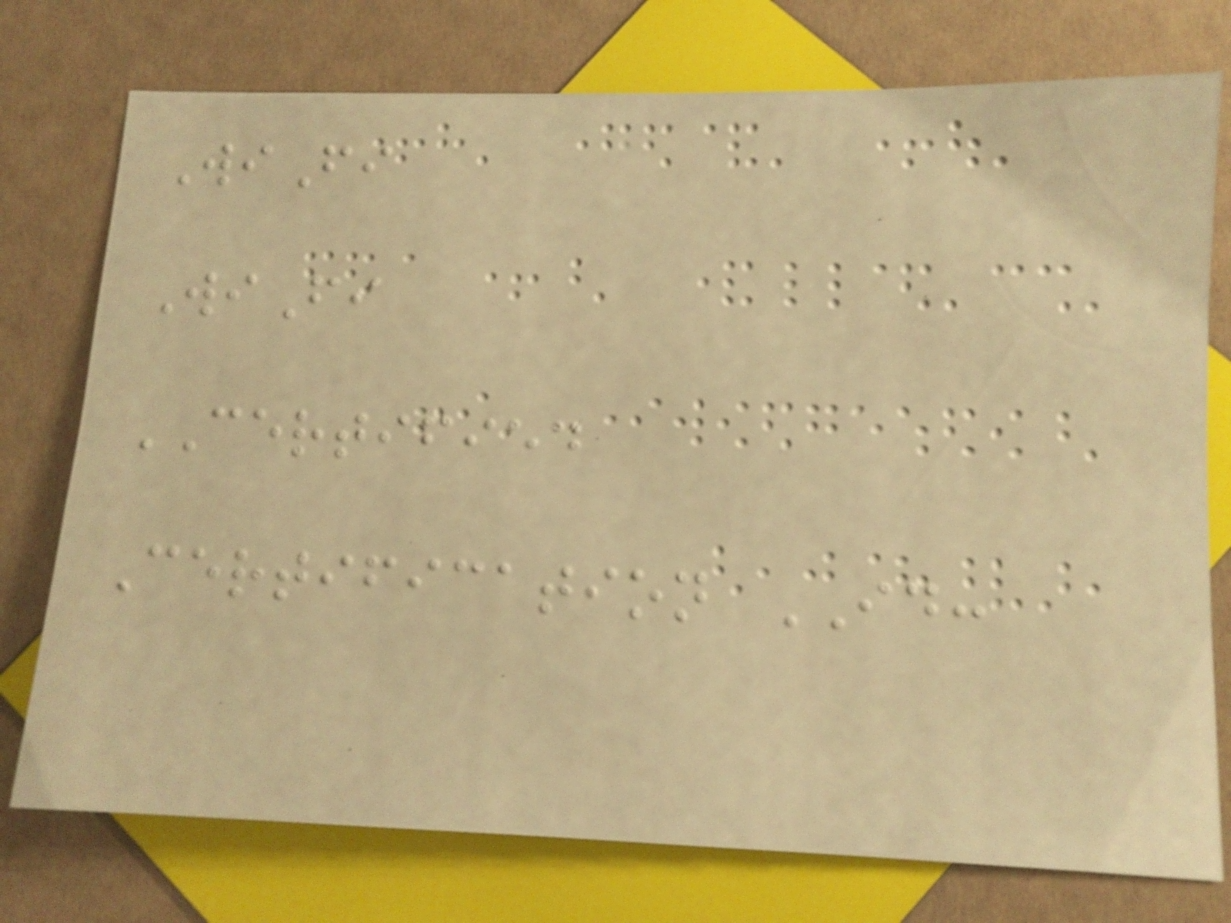WiFi
WiFi
CERTIFIED
Certification ID:
